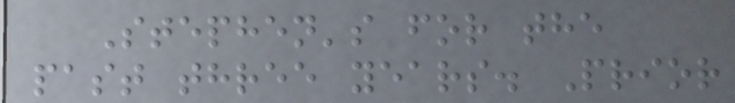Stephen's for the
past three years. Prior
